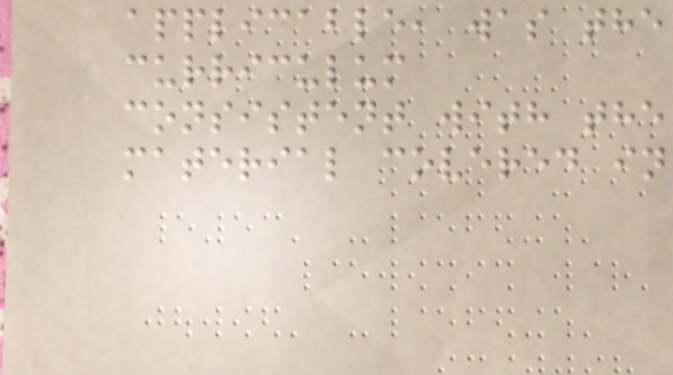applicable, was the
curriculum
consistent with the
material covered in
